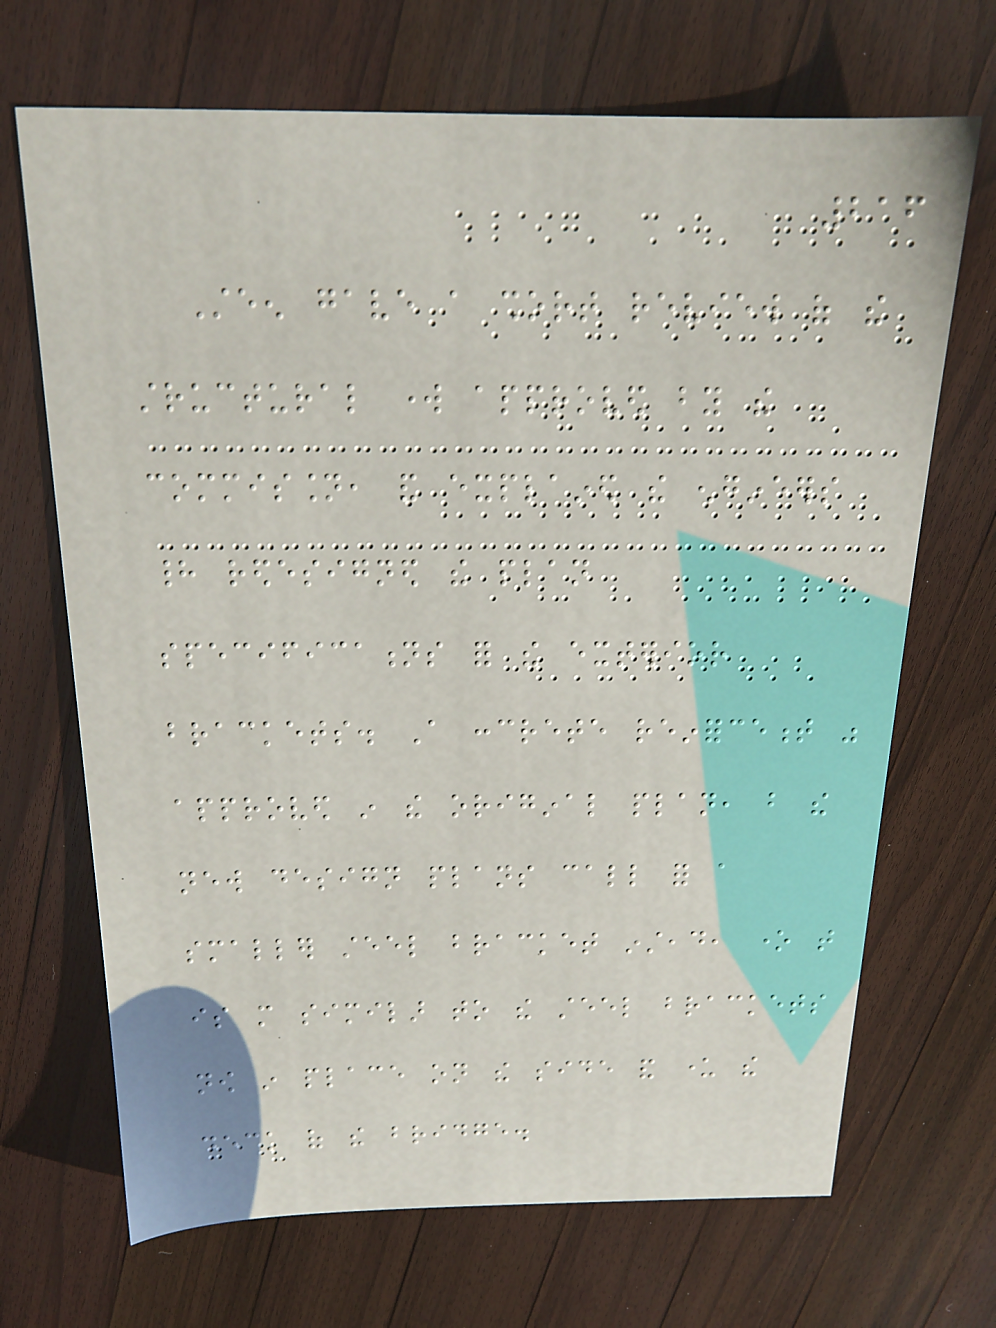216
Steen gave a short review of the
structural work approved by the
commission, and explained the engineers
had redesigned the plan
specifications for the exterior
brackets. A concrete reinforcement was
approved in the original plan, but the
new design plans call for a
smaller steel bracket instead, one that
is more similar to the steel brackets
now in place on the side and under the
deck of the bridge.
